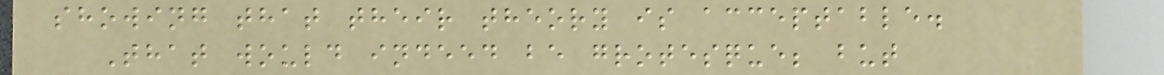showing that their theory is acceptable.
That would indeed be grotesque; but
